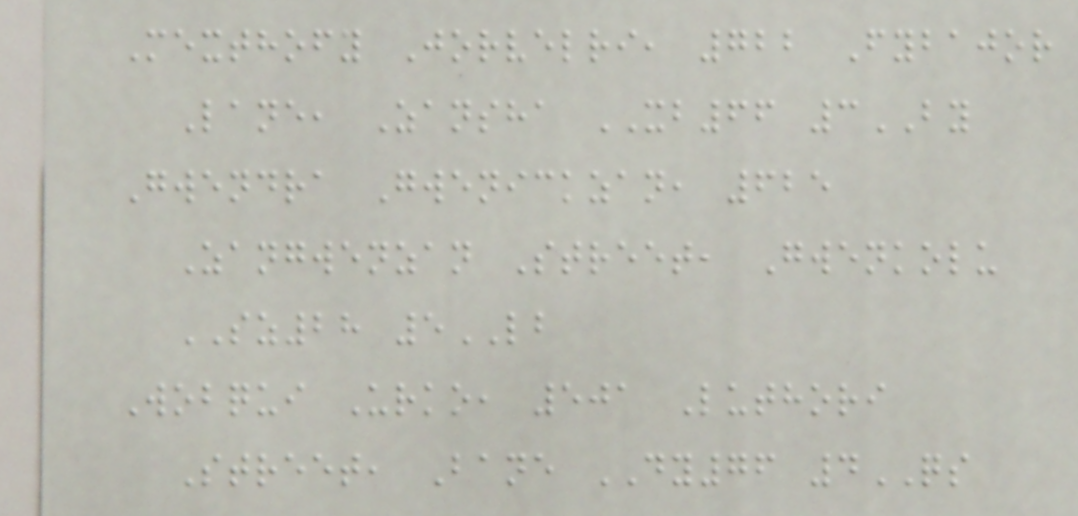Mexthofy Jorvelri, 722 Fybajor
Lane, Zansha XB66 3BY
Gwendra Gwenickzan, 625
Zangwenzan Street, Gwenkolu
SZ28 5LB
Wobqui Urko, 501 Luthori
Street, Bane DY76 4QS
